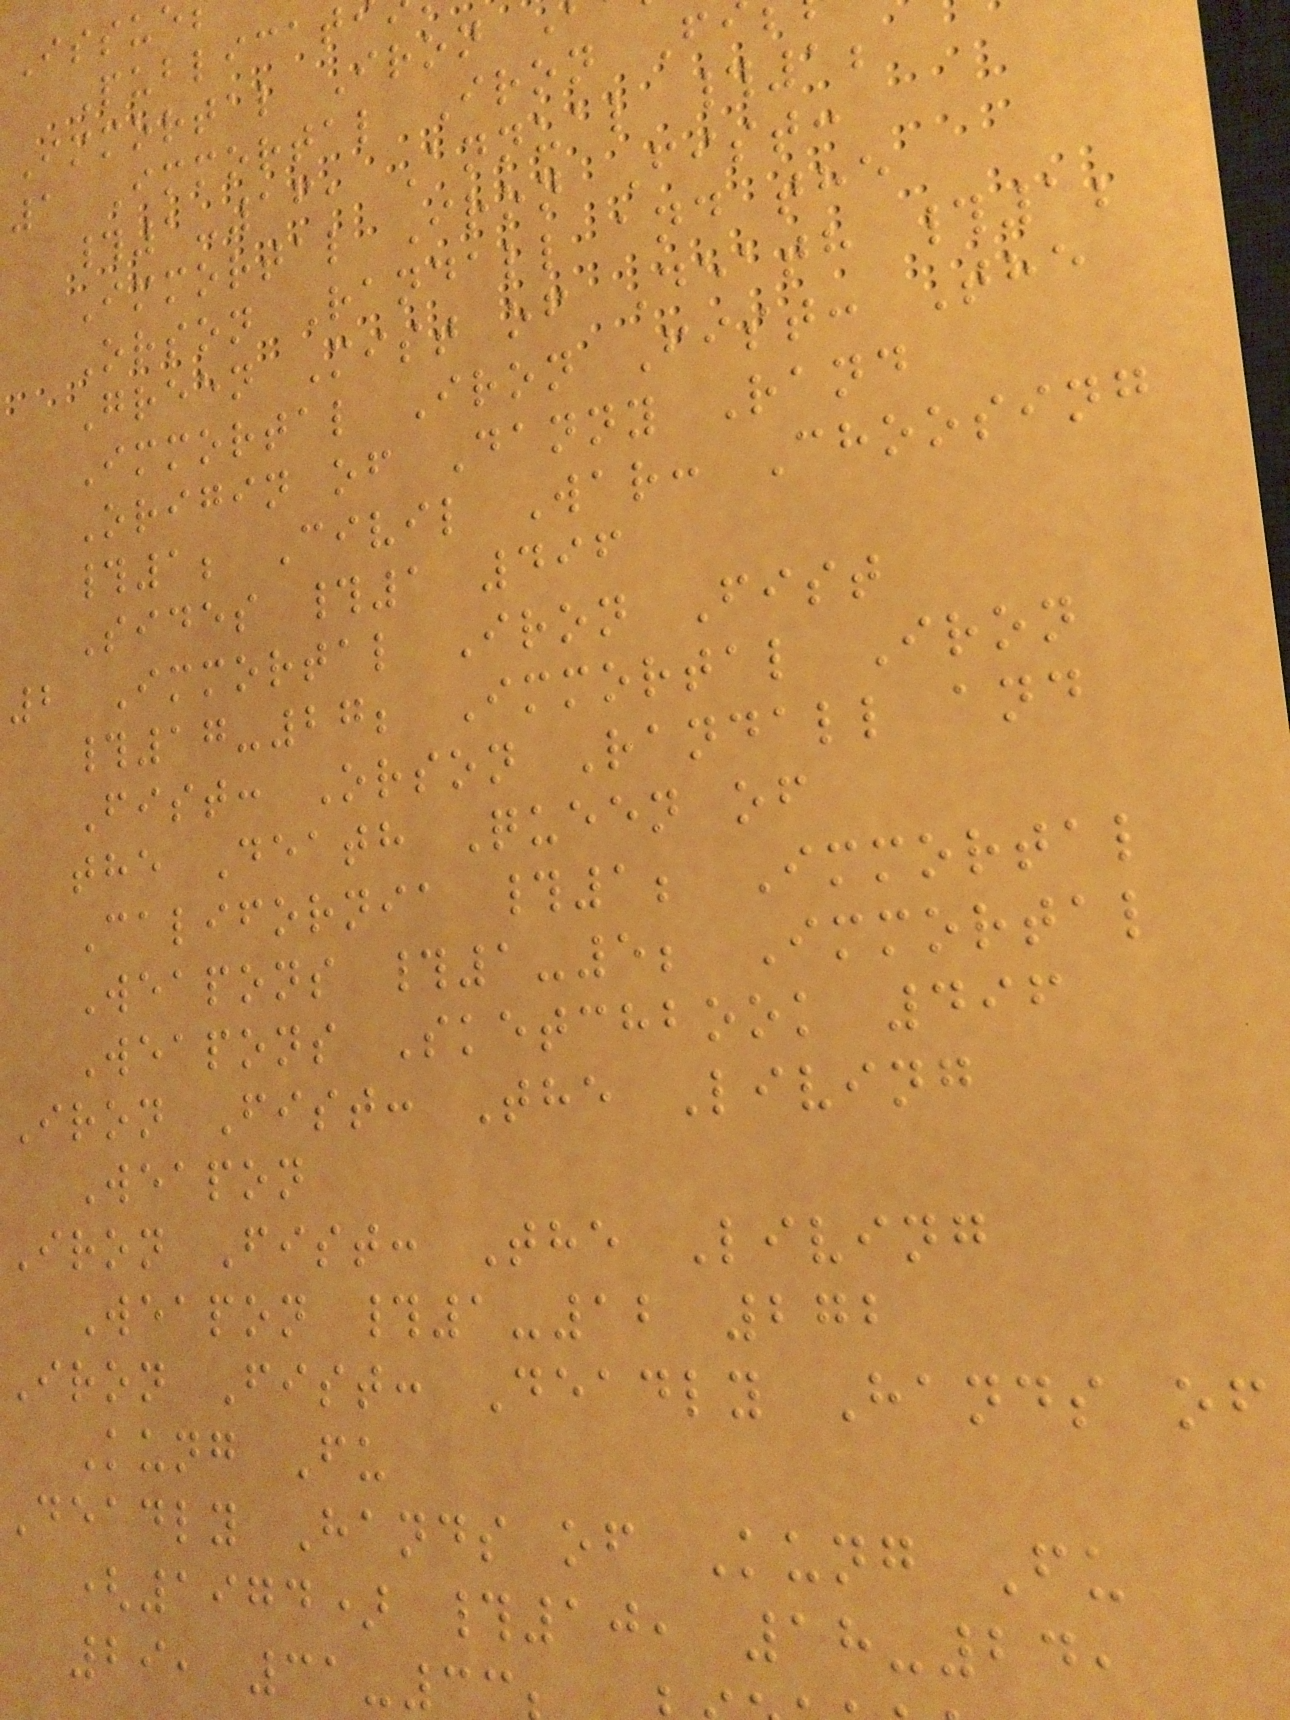Issue
Publicat
Immortal Iron
1 Immortal Iron F
#1-16, Annual #1;
Immortal Iron Fist:
Orson Randall and the
Green Mist of Death #1;
Immortal Iron Fist: The
Origin of Danny Rand
#1; Civil War: Choosing
Sides #1 496
2 Immortal Iron Fist
#17-27; Immortal Iron
Fist: Orson Randall and
the Death Queen of
California #1; Immortal
Weapons #1-5; Immortal
Weapons Sketchbook 496
Iron Fist: The Living
Weapon
Iron Fist: The Living
Weapon #1-12 272
Iron Fist: Deadly Hands of
Kung Fu
Deadly Hands of Kung Fu
(1974) #10, 18-24,
29, 31-33
